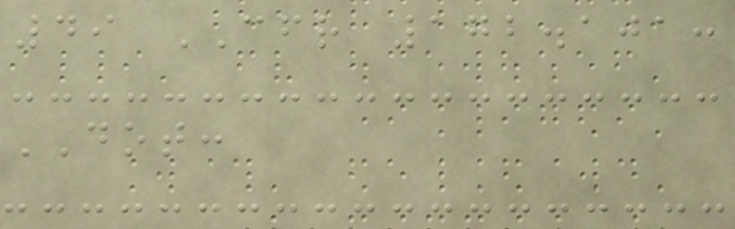49 CFR 172.101:
DOT:
